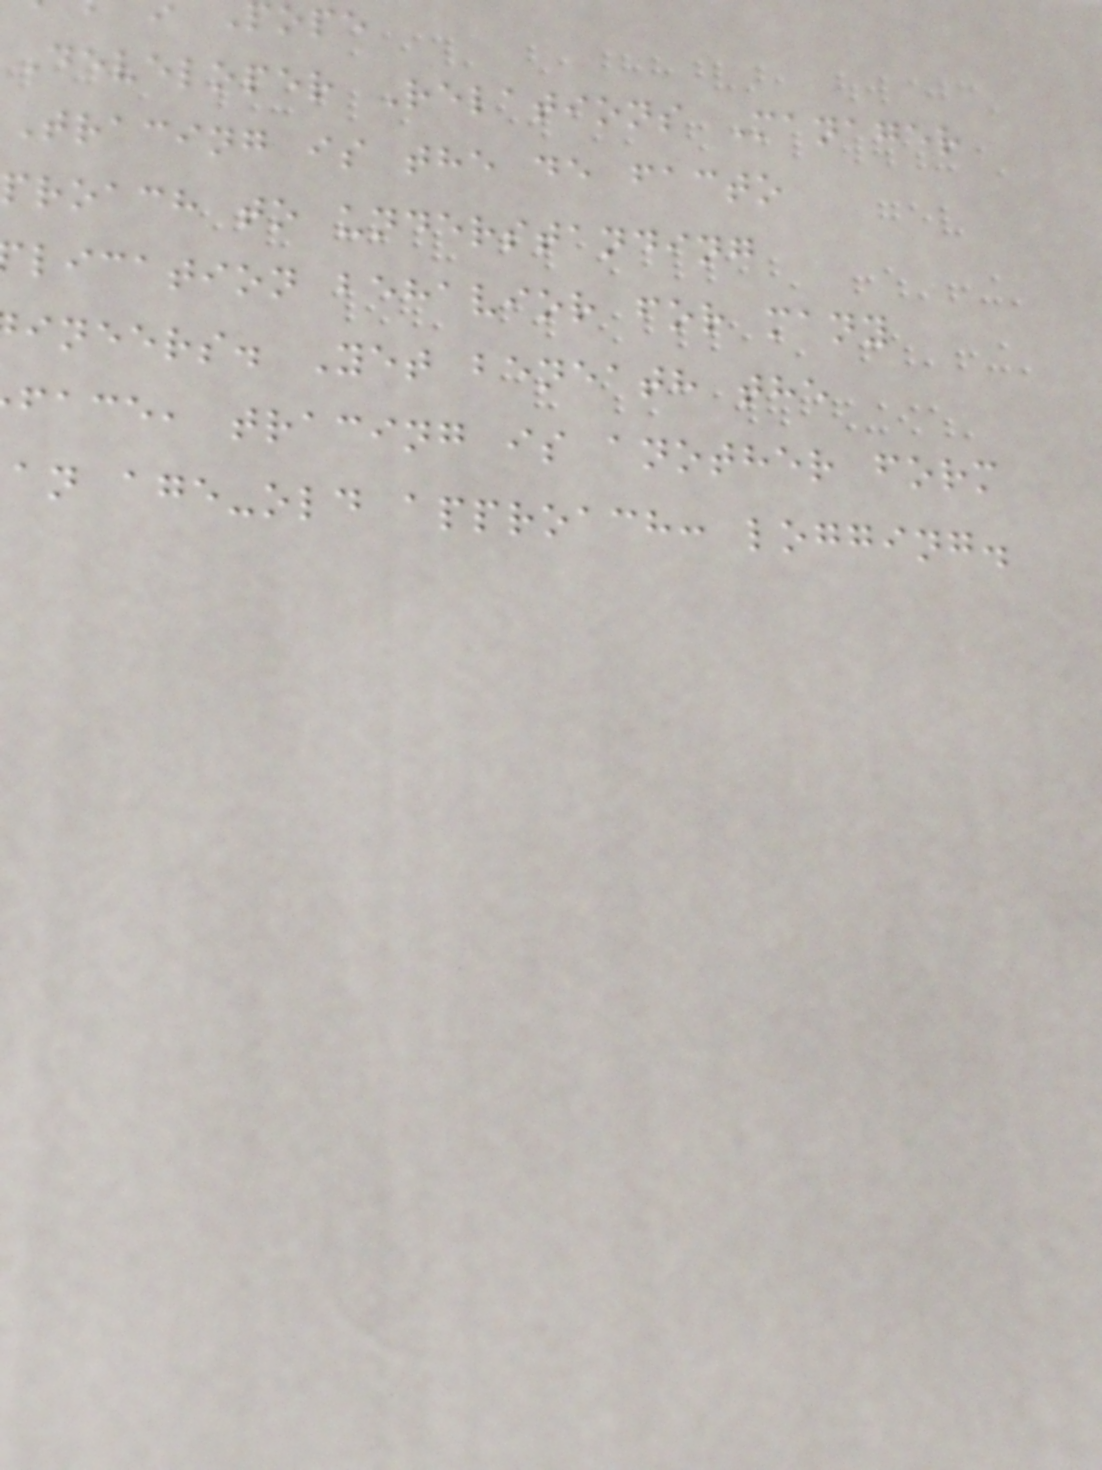Developer Relations Manager
Tracing is the de facto
proach to understanding
lication behavior for many
ineers. Yet beneath the
face, tracing is another form
an age-old approach: logging.
